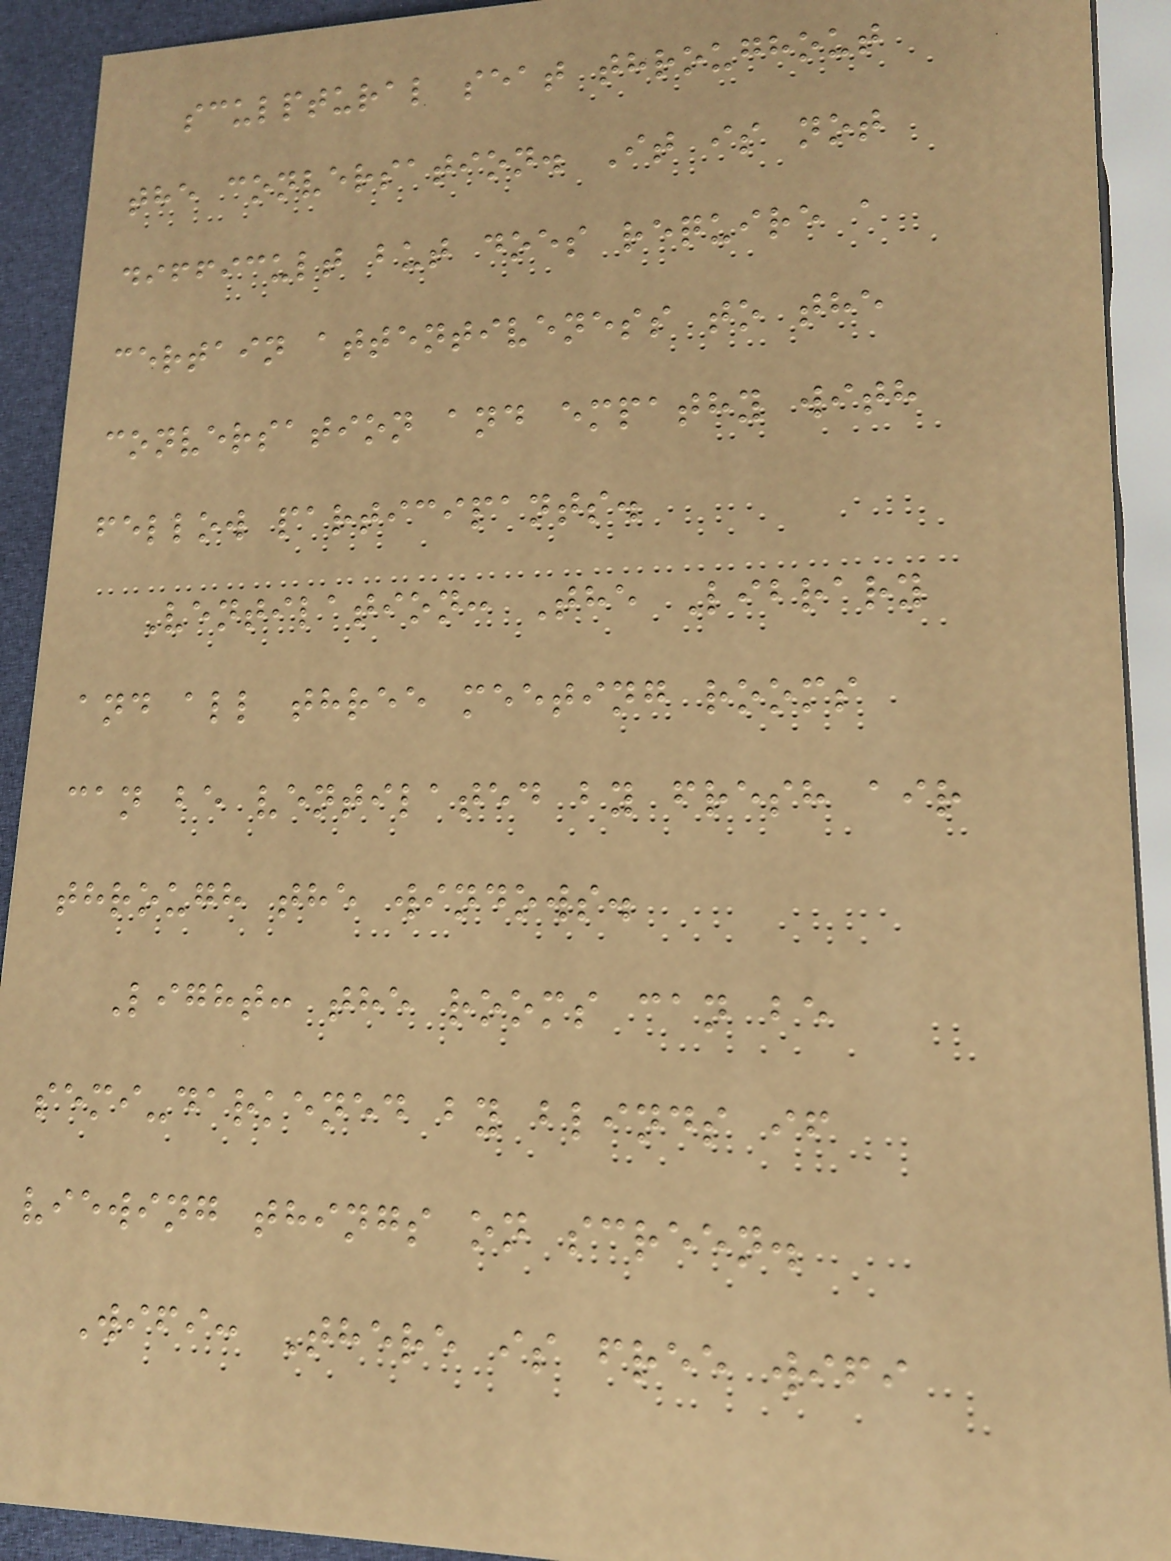sculptural seat throughout
the conversation. It is not
difficult but does require a
certain attentiveness to the
conversation and empathy with
fellow participants.
Ventilation: The Library
and all three meeting rooms
can be ventilated by fresh air
through the windows.
Light: the rooms can be
semi-darkened by blinds if
viewing things on screen.
Wifi: There is free wifi
